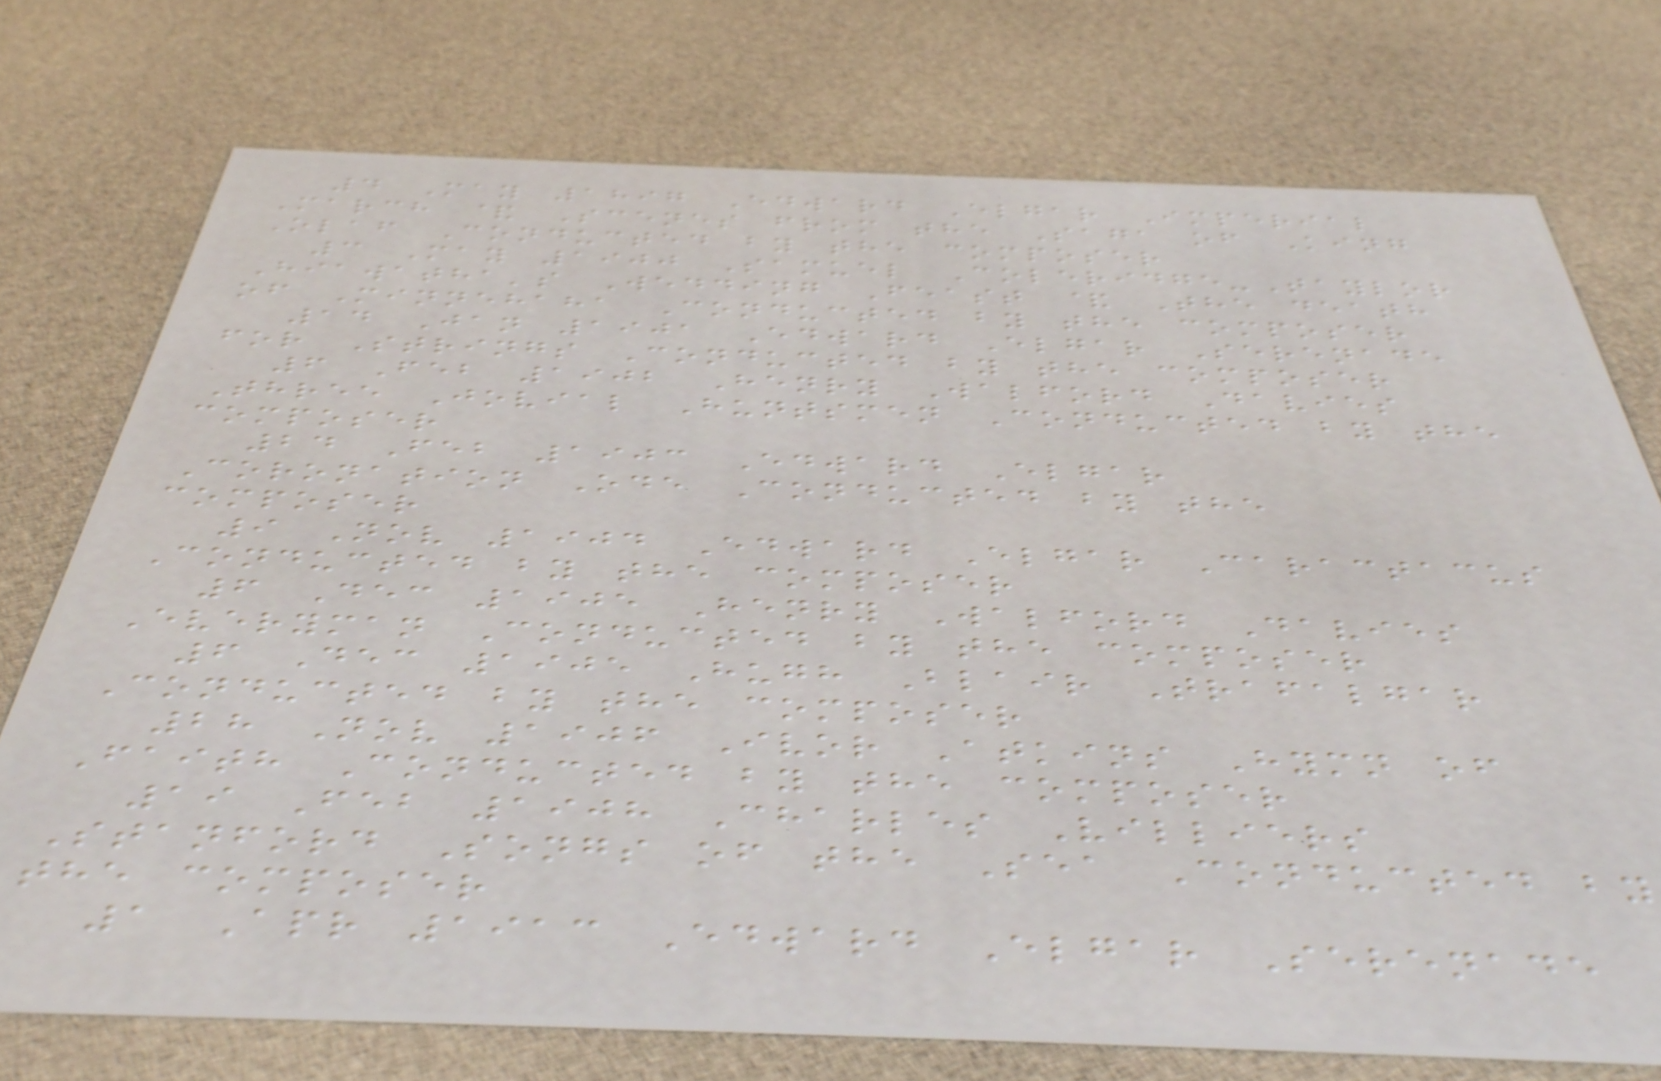4 May 1897 Edward Elgar Imperial
March & Scenes from the Saga of King
Olaf Conducted by the composer
3 May 1900 Samuel Coleridge-Taylor
Hiawatha's Wedding Feast & The death
of Minnehaha Conducted by the composer
14 Jan 1901 Edward Elgar Serenade
for Strings Conducted by the composer
6 Feb 1902 Henry Walford Davies
Three Jovial Huntsmen Conducted by the
composer
24 Feb 1903 Edward Elgar
Coronation Ode Conducted by the
composer
9 Nov 1904 Edward Elgar Caractacus
Conducted by the composer
6 Dec 1905 Henry Walford Davies
Everyman Conducted by the composer
6 Dec 1905 Hugh Blair Trafalgar
Conducted by the composer
28 Nov 1906 Ivor Atkins Hymn of
Faith Conducted by the composer
19 Feb 1908 Charles Villiers
Stanford Songs of the Sea Conducted by
the composer
1 Apr 1913 Edward Elgar Serenade
